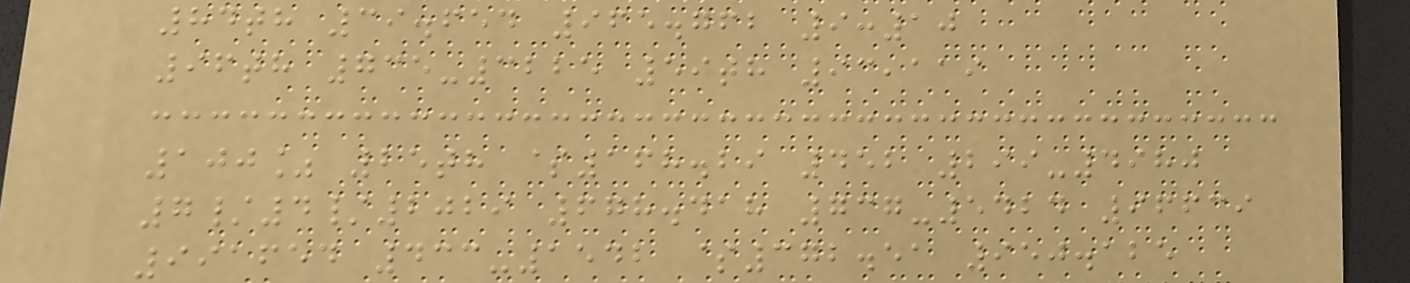84th 39.654 965.762 9:10
96th 735-3225 59th 93,119
100% 25th $168.29 452 299-4980
7/4/2029 678.418 737-5424 96639
991654 433-1542 $372.51 950.125
